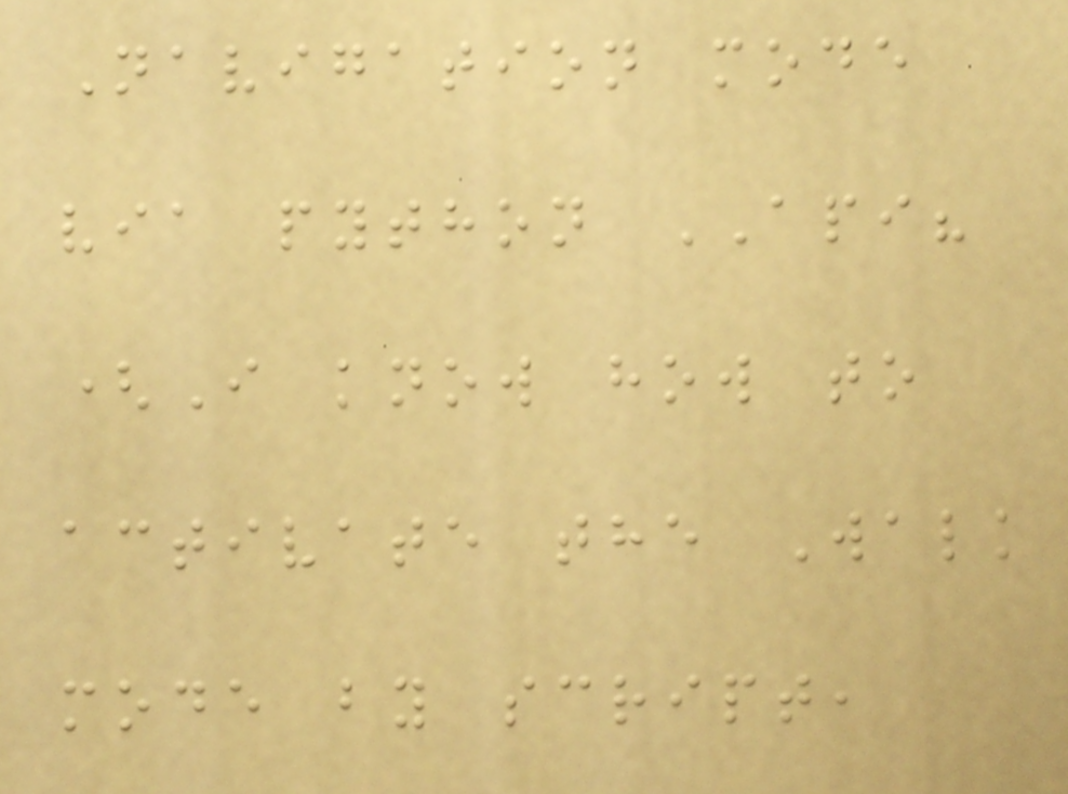Navigation mode
via python API?
(I know how to
activate the Walk
mode by script,
